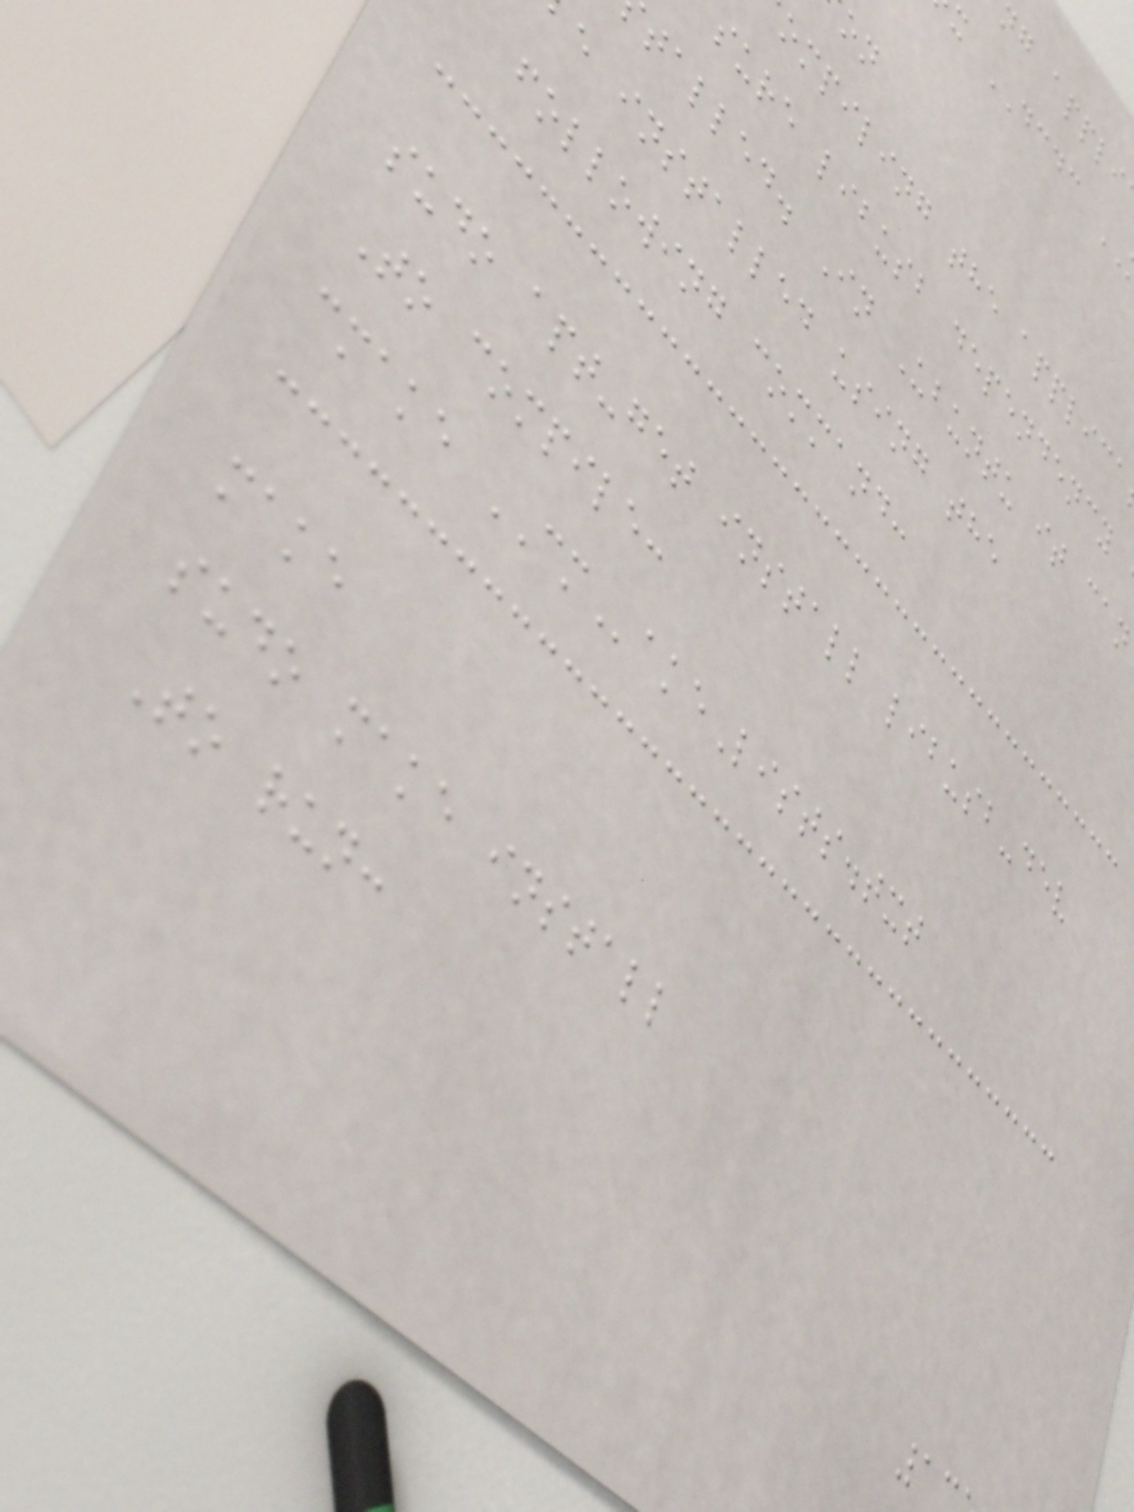ng appli
x DCDC
ompiling the applica
sure libusb dependency
talled. In Ubuntu it can
e installed using the
following command:
sudo apt-get install libusb-dev
To compile:
cmake CMakeLists.txt
make
sudo make install
To run:
